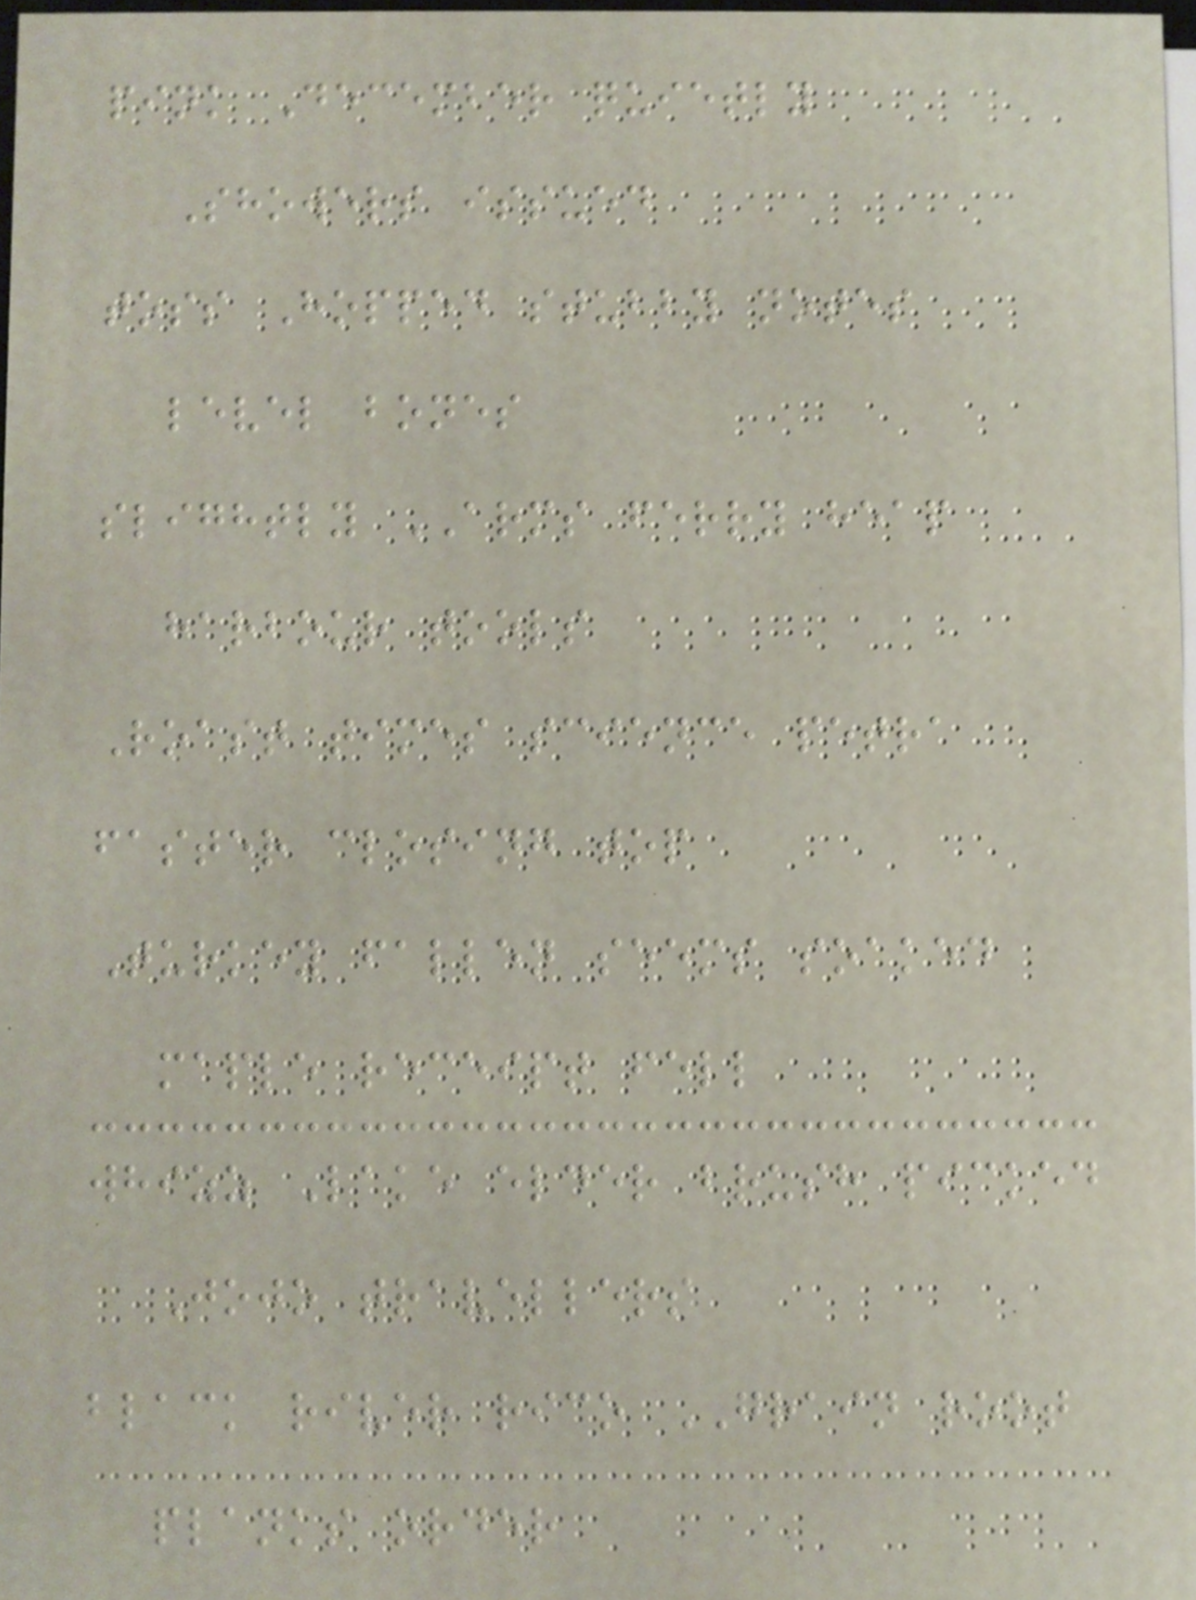pink December quietly
Showers issued
toss Hopped stubby notes
level bones
slightly ARMS ferry heap
harbour tools
Roast times science petra
faster closing top
Turkey fallen seems soaked
maple receipt fell
whizz Lake elder brush picked
Jojo travellers
black river rico GRAIN root
planks order
